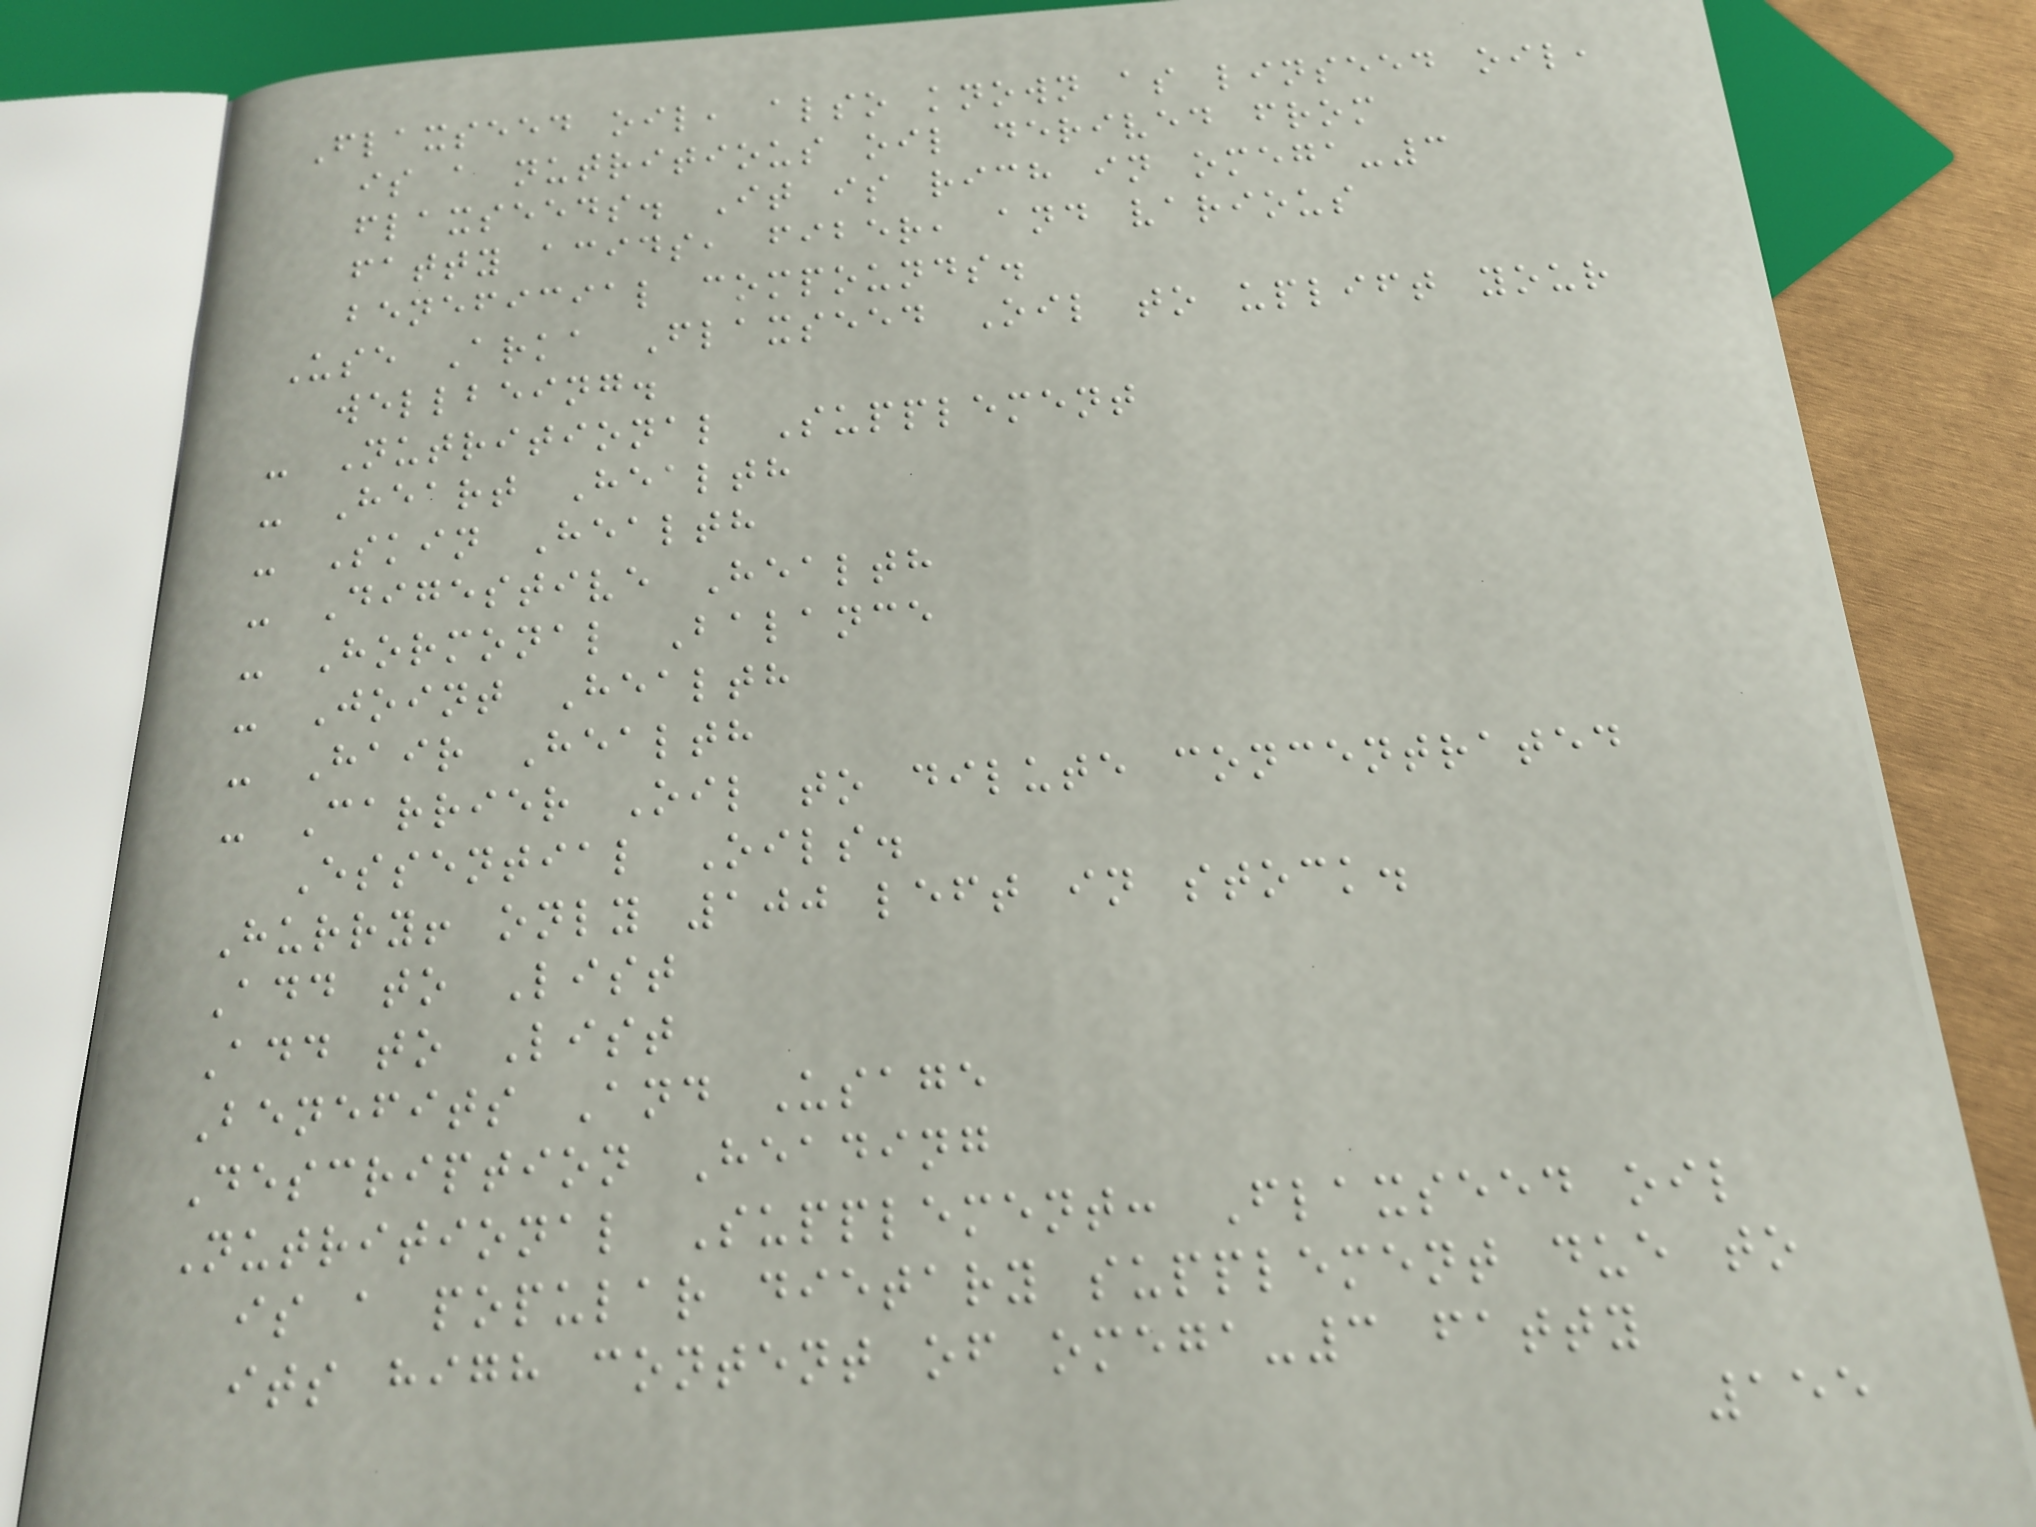Flaxseed oil, also known as linseed oil,
is a nutritious oil derived from
flaxseeds. It is rich in omega-3
fatty acids, fiber, and various
beneficial compounds.
Use Arka Flaxseed Oil to uplift your
wellbeing.
- Nutritional Supplement
- Heart Health
- Skin Health
- Digestive Health
- Hormonal Balance
- Joint Health
- Hair Health
- Carrier Oil to dilute concentrated
Essential Oils.
Hurry! only 100 left in stock.
Add to List
Add to List
Benefits And Usage
Description Heading
Nutritional Supplement: Flaxseed oil
is a popular dietary supplement due to
its high content of omega-3 fatty
155
